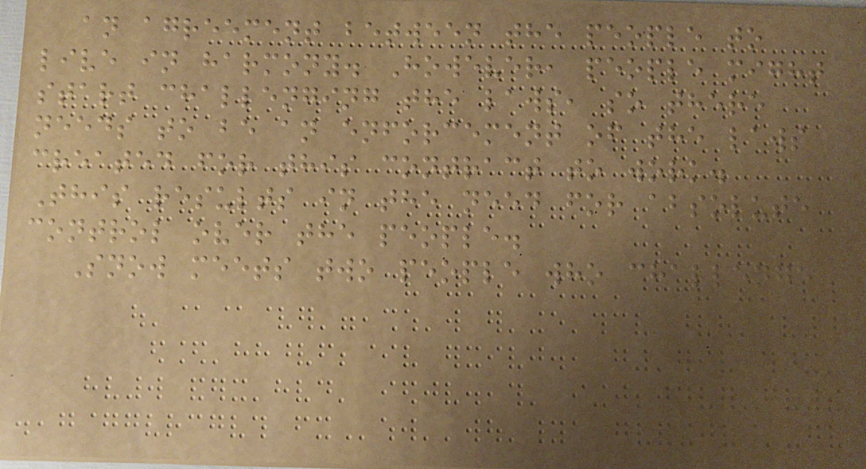an agreement between the people to
live in harmony. However, people might
start challenging the laws, so there
needs to be an enforcement of the laws
created for this contract to work.
This results in the need for absolute
control over the people.
Snow meets two people who challenge
